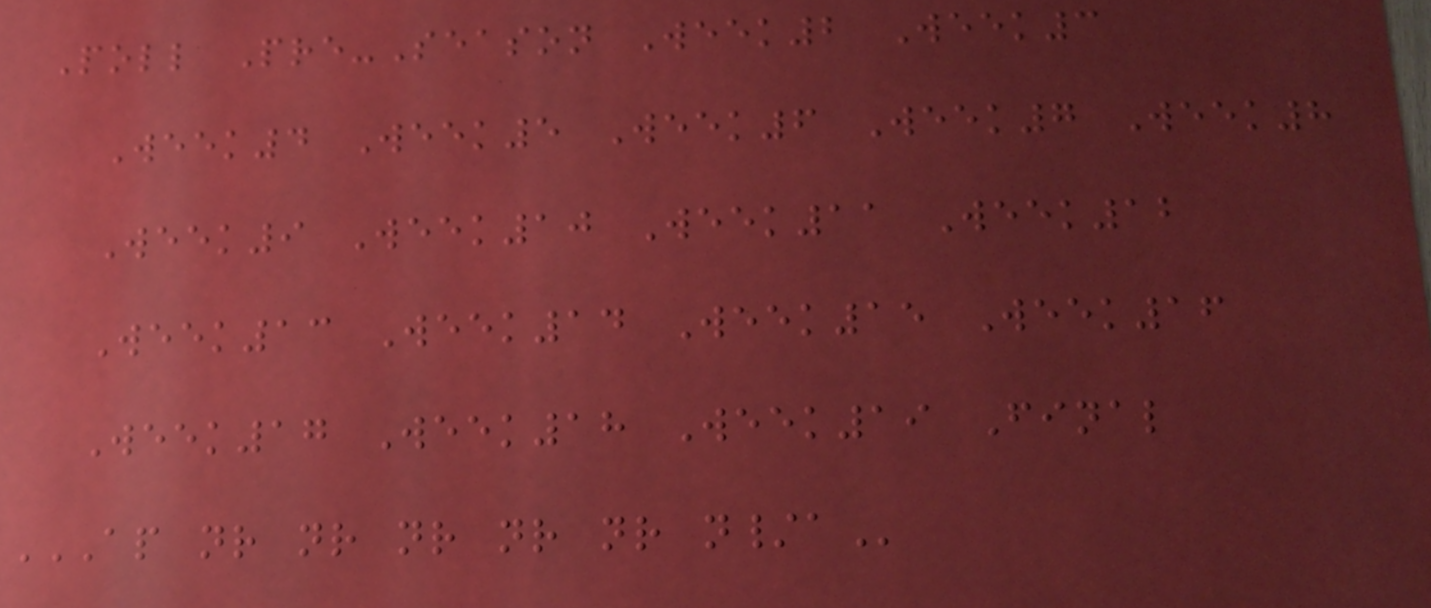Poll Pre-Season Week2 Week3
Week4 Week5 Week6 Week7 Week8
Week9 Week10 Week11 Week12
Week13 Week14 Week15 Week16
Week17 Week18 Week19 Final
AP NR NR NR NR NR N/A
